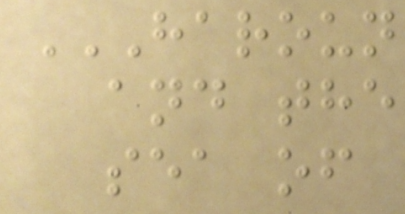HAROUN
AND THE
SEA OF
